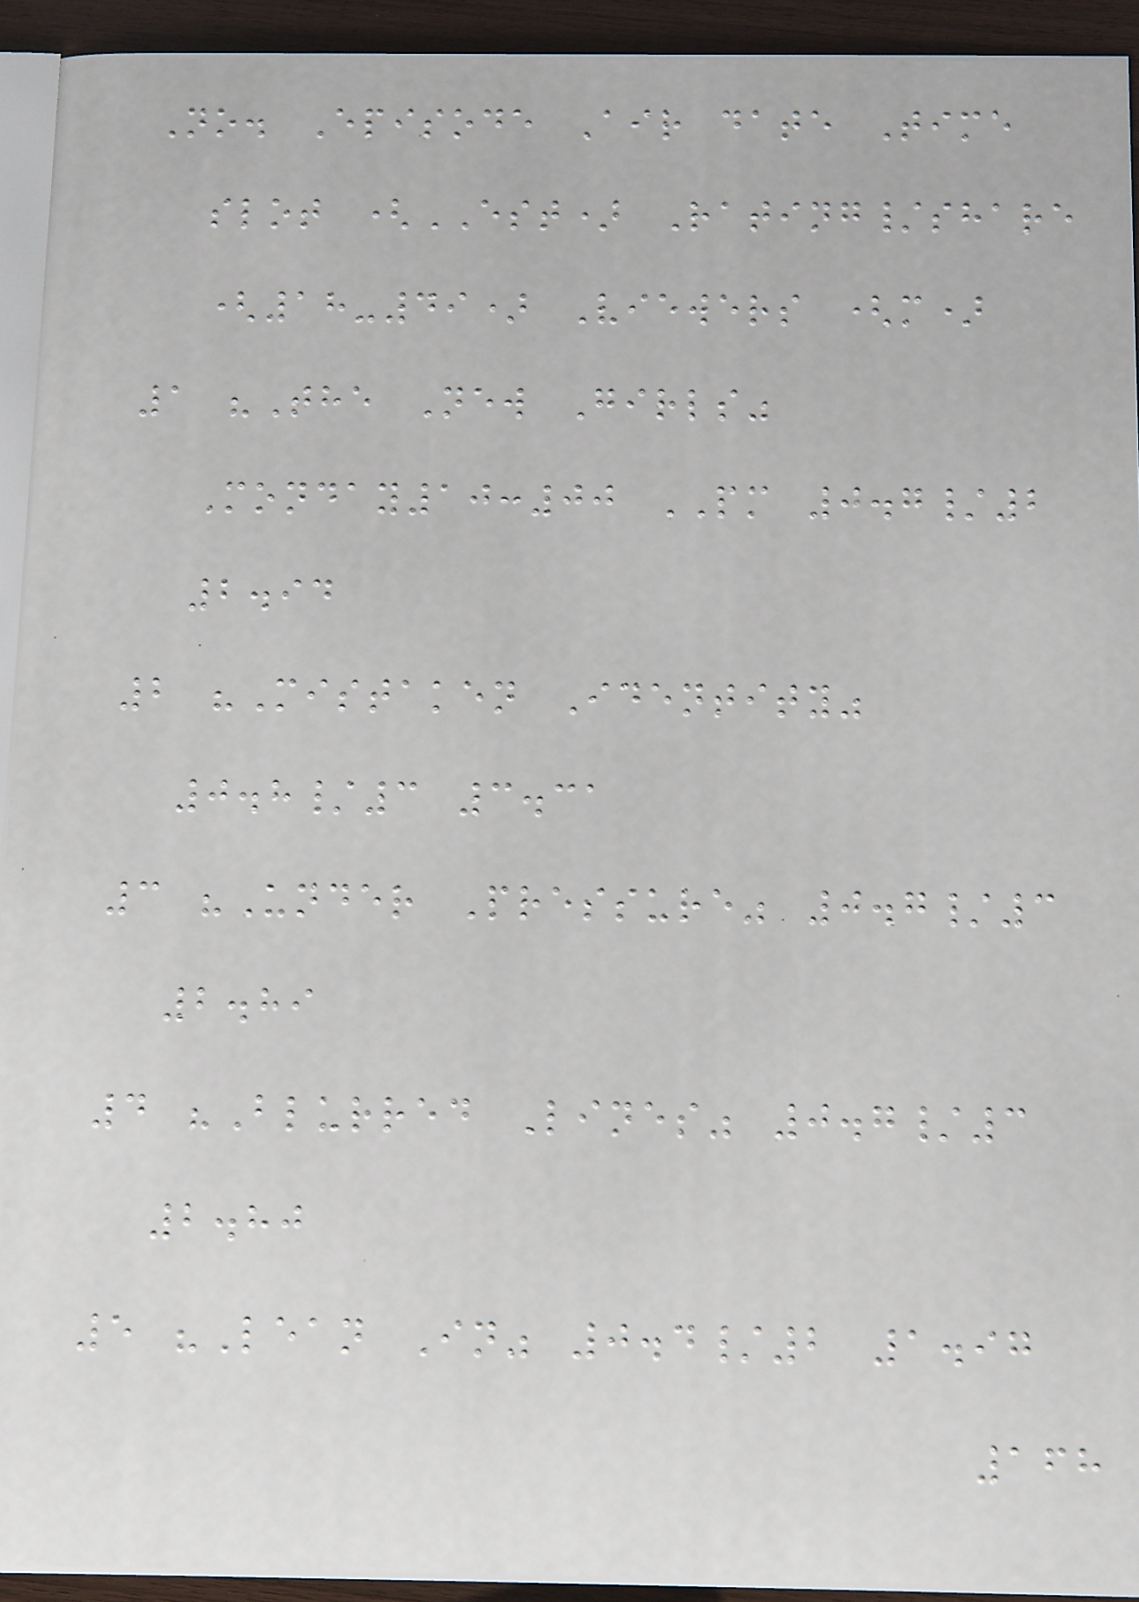No. Episode Air date Time
slot (EST) Rating/share
(18-49) Viewers (m)
1 "The New Girls"
Monday10:00 PM 0.7/2
2.94
2 "Mistaken Identity"
0.8/3 3.31
3 "Under Pressure" 0.7/3
2.89
4 "Blurred Lines" 0.7/3
2.80
5 "Lean In" 0.4/2 1.97
168
